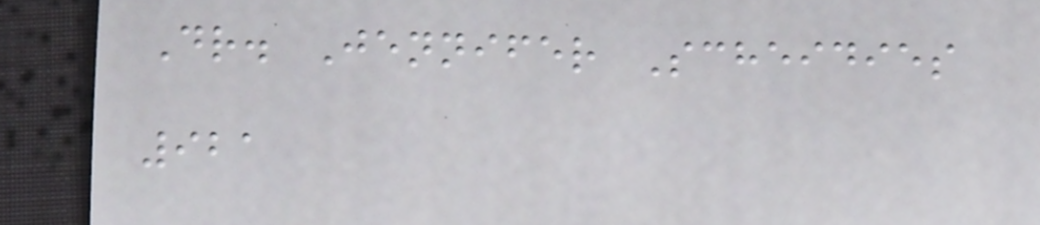Dr. Jennifer Scheidies
921
